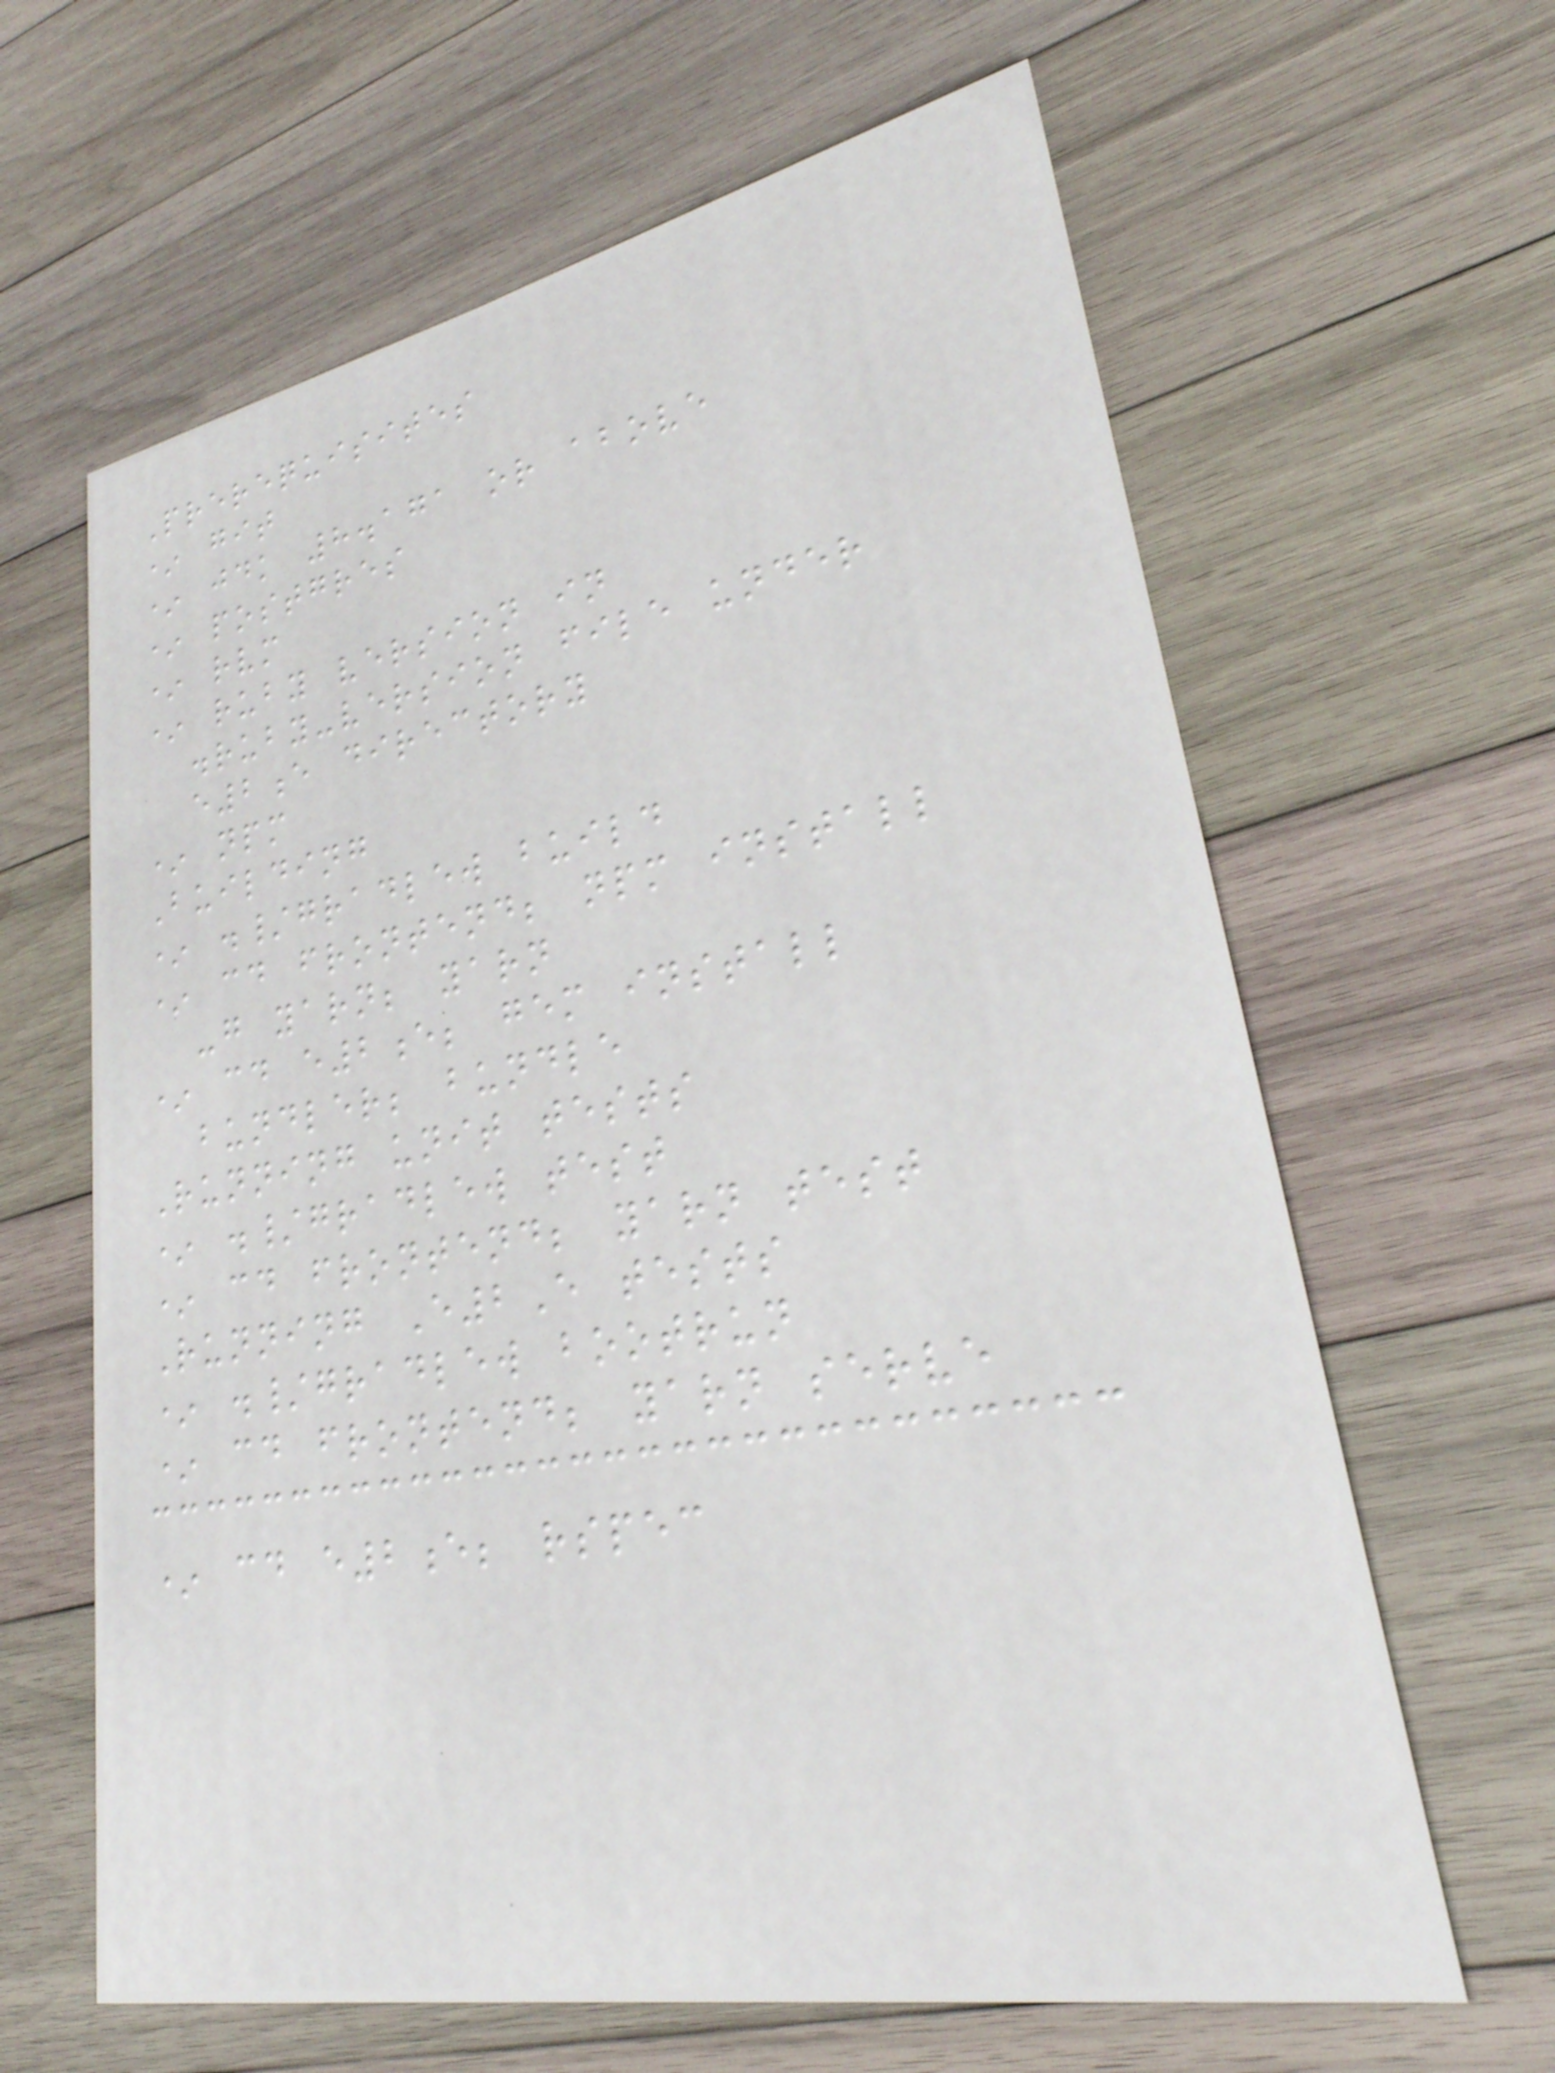Prerequisites
* git
* jdk 8.171 or above
* postgres
* rvm
* ruby version in
.ruby-version file under
e2e directory
* npm
Building
* ./gradlew build
* cd frontend; npm install
-g yarn; yarn
* cd e2e; gem install
bundler; bundle
Running unit tests
* ./gradlew test
* cd frontend; yarn test
Running E2E tests
* ./gradlew bootrun
* cd frontend; yarn serve
* cd e2e; rspec
